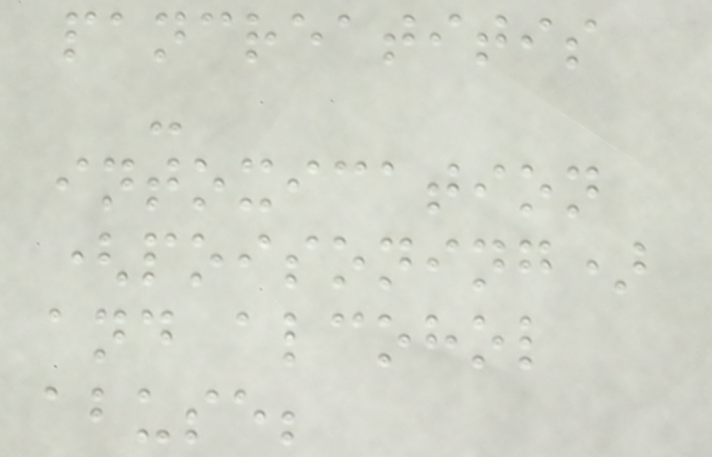pancreatitis
-
intoxication
(poisoning)
and alcohol
abuse;
